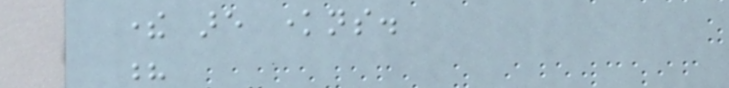there are knowns.
?
